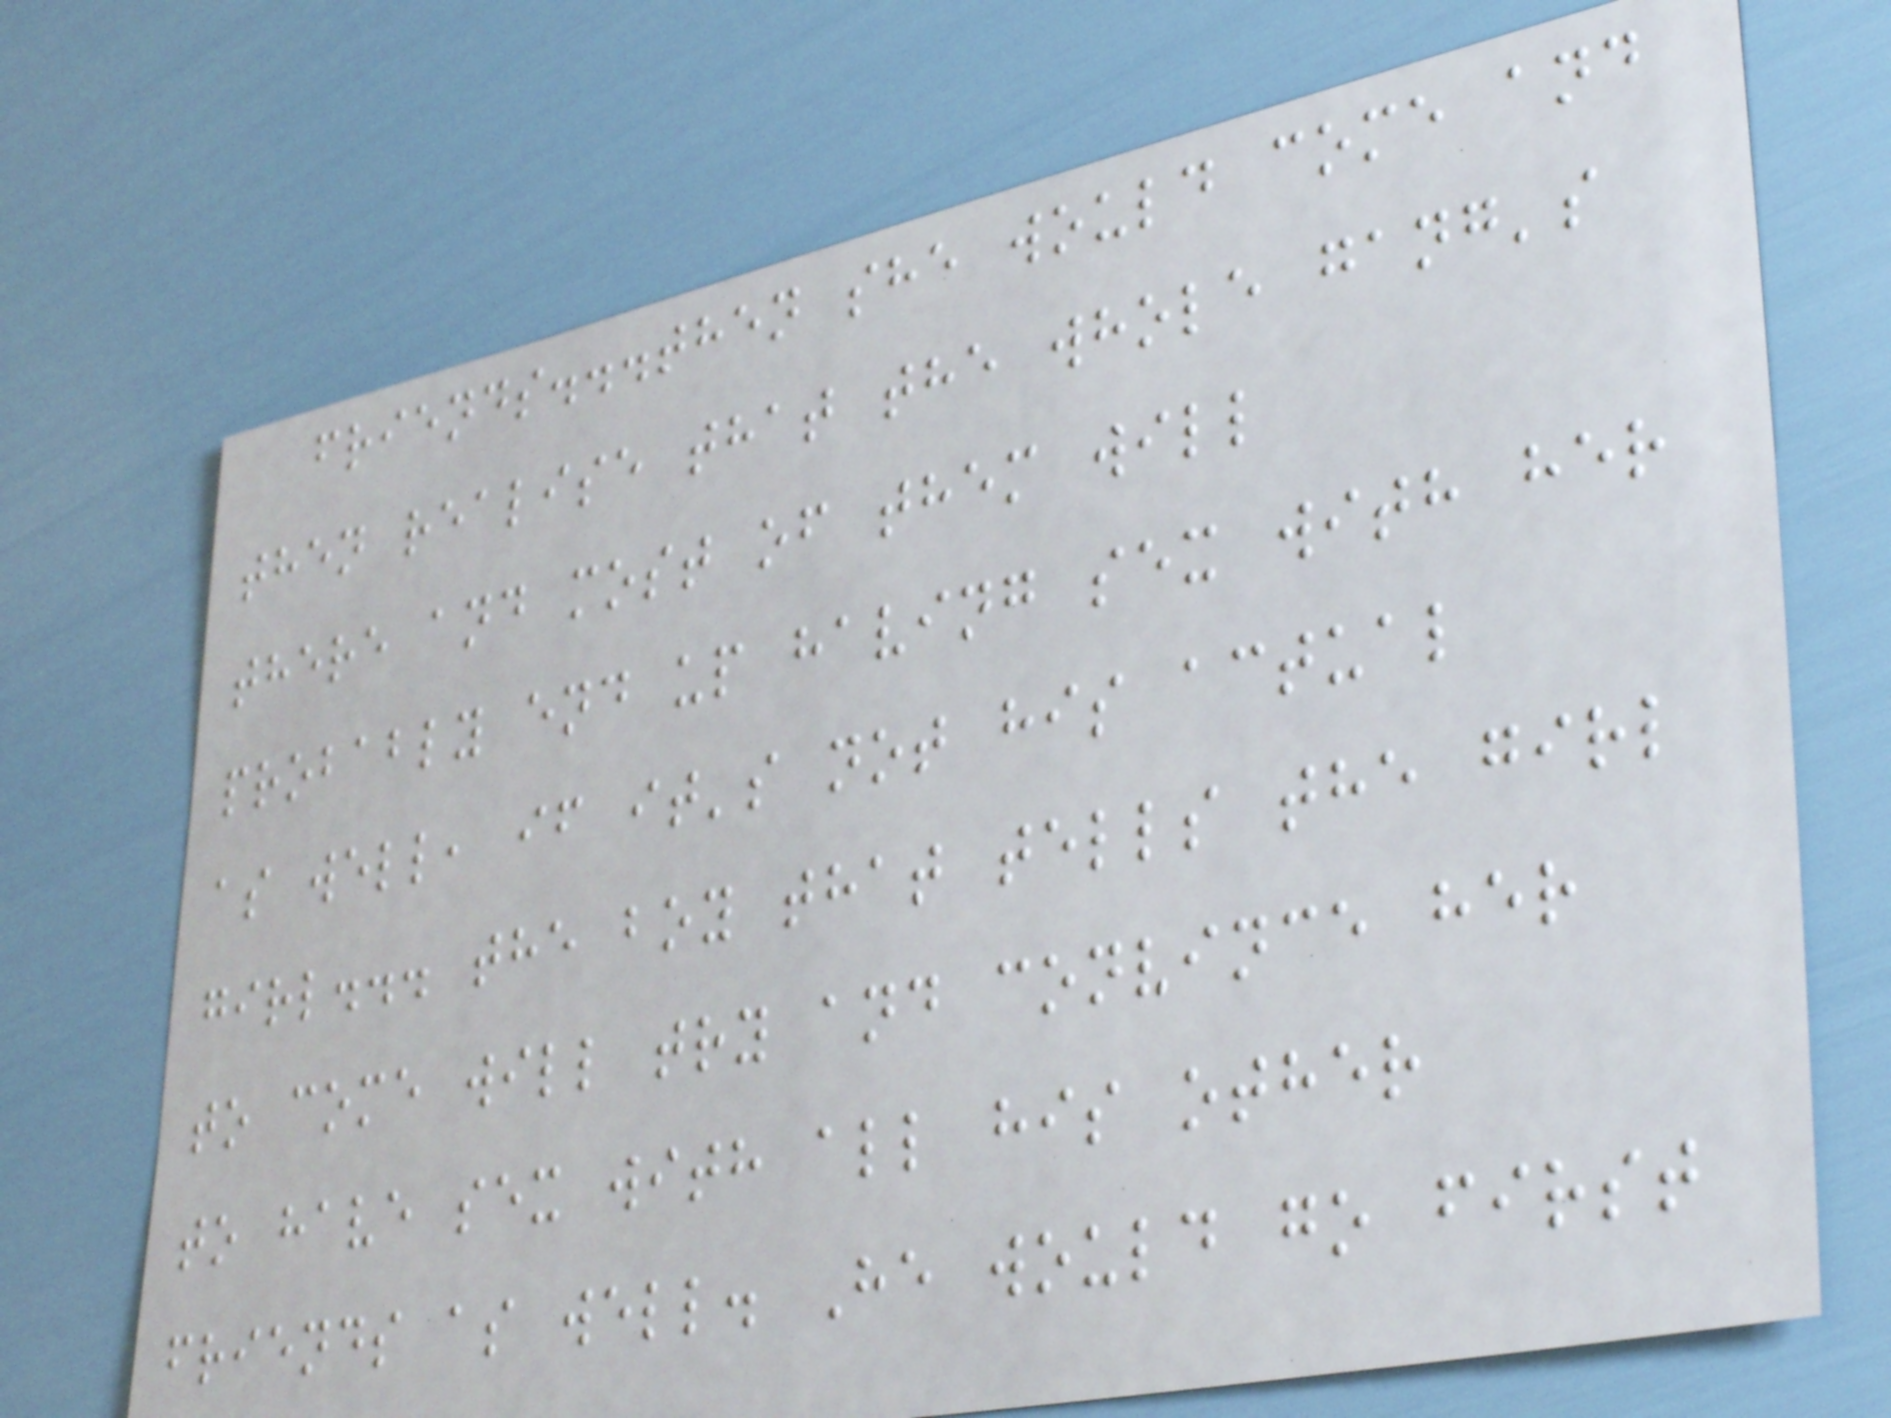friends...then she would come and
then realise that the whole gang's
there and most of them will
probably end up having sex with her
as well, if it's not his actual
girl... the boy that tells the girl
to come will try and convince her
to have sex with all his other
friends as well. He would go first
